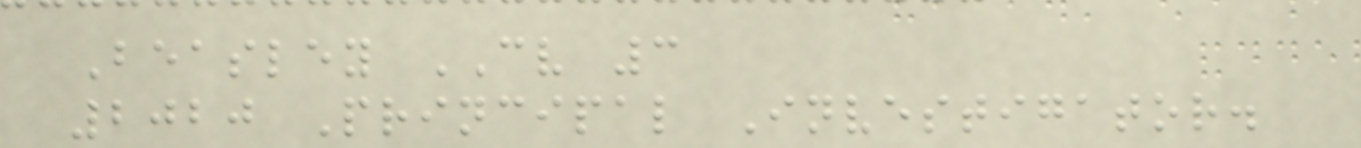Beasley CV 3
2020 Principal Investigator.
